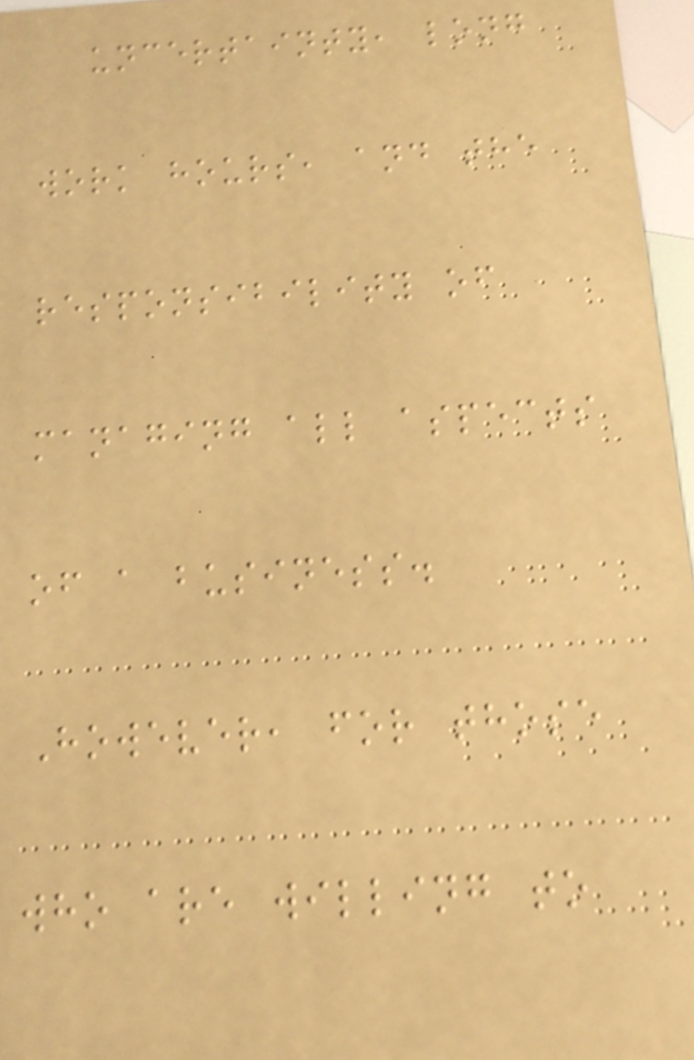uncertainty, long
work hours, and the
responsibility of
managing all aspects
of a business.
However, for those
who are willing to
